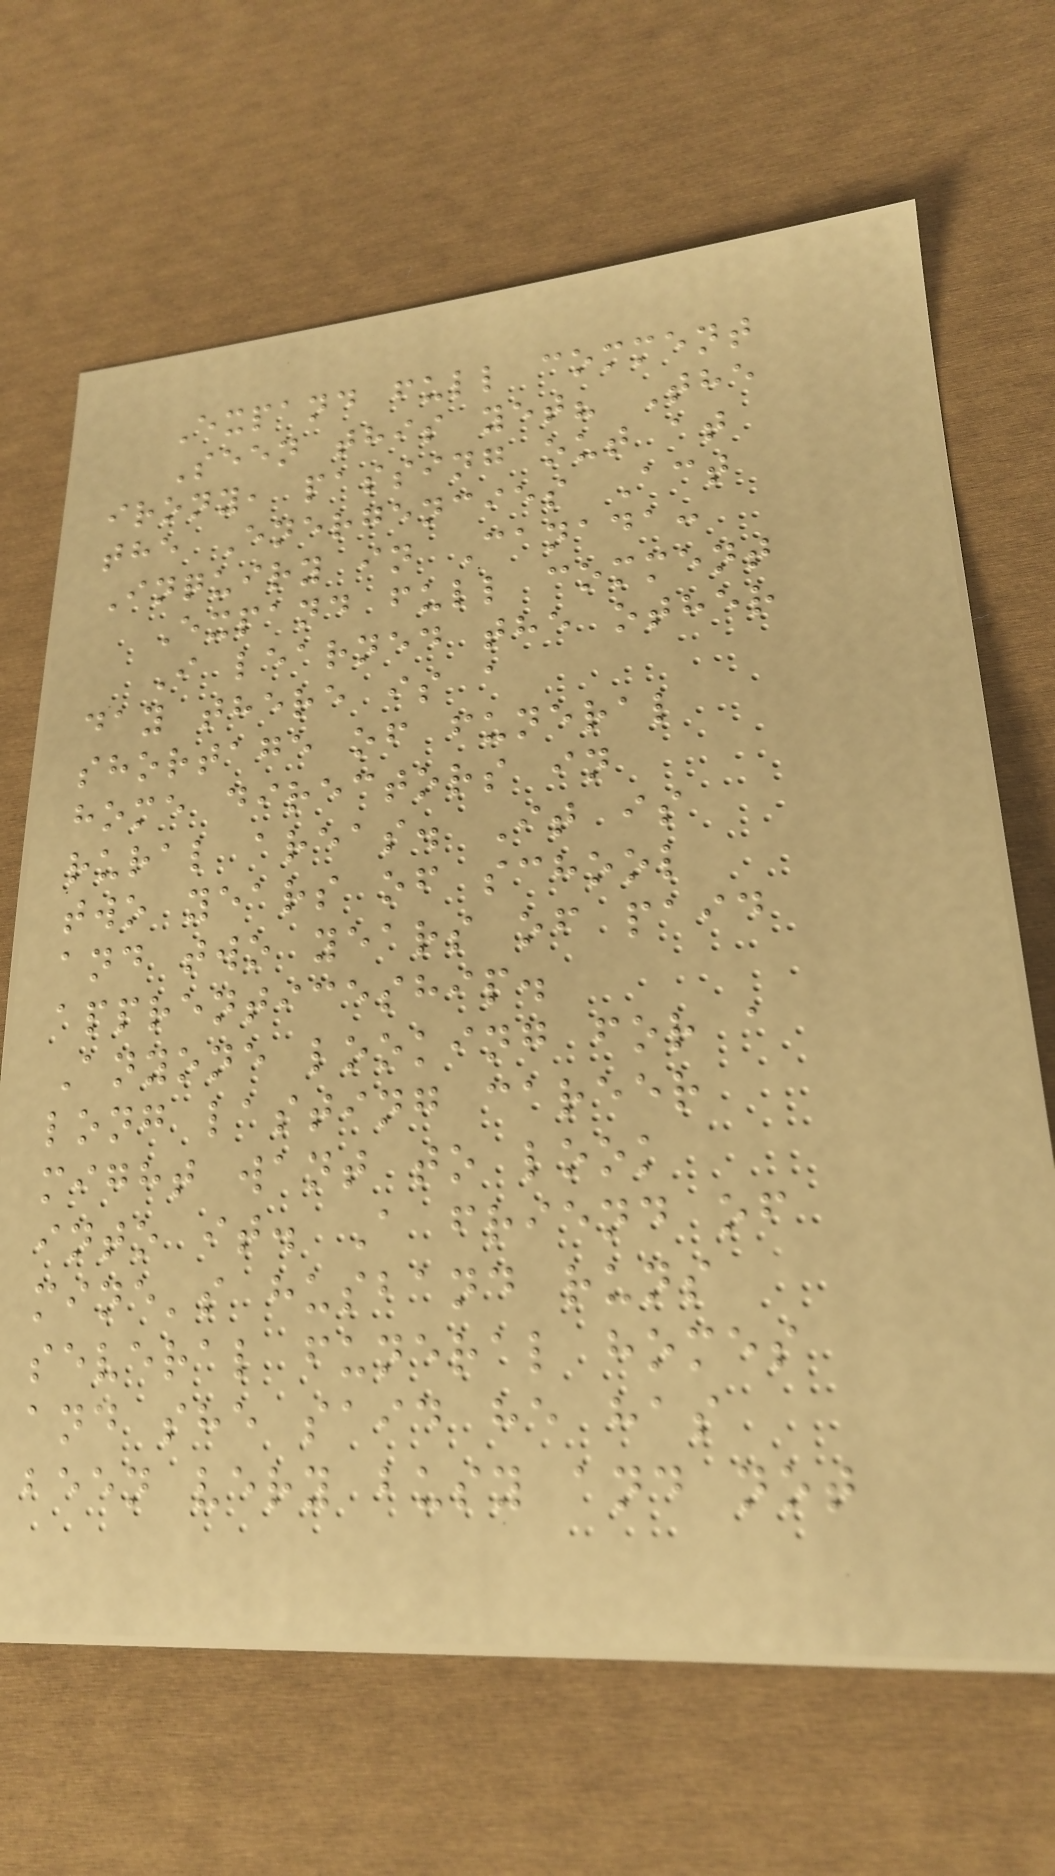Expand full comment
Seen this yet? The
irony, passing out at
the Energencies Act
Inquiry in Canada:
Expand full comment
I learned the other
day there is a
shortage of funeral
home directors in
rural areas. It is
two years of school
and two years of paid
apprenticeship.
Anyone looking for a
long lasting career
might want to look
into it. A friend of
mine's husband runs
several funeral homes
and she said he has
been very busy and not
